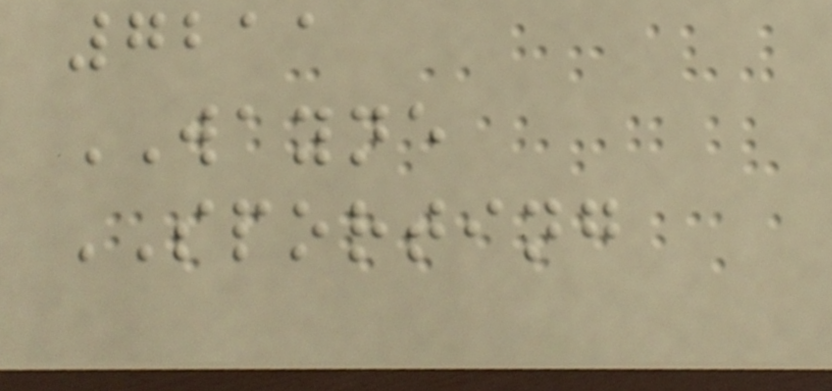7211
WAYNE
SPORTING
